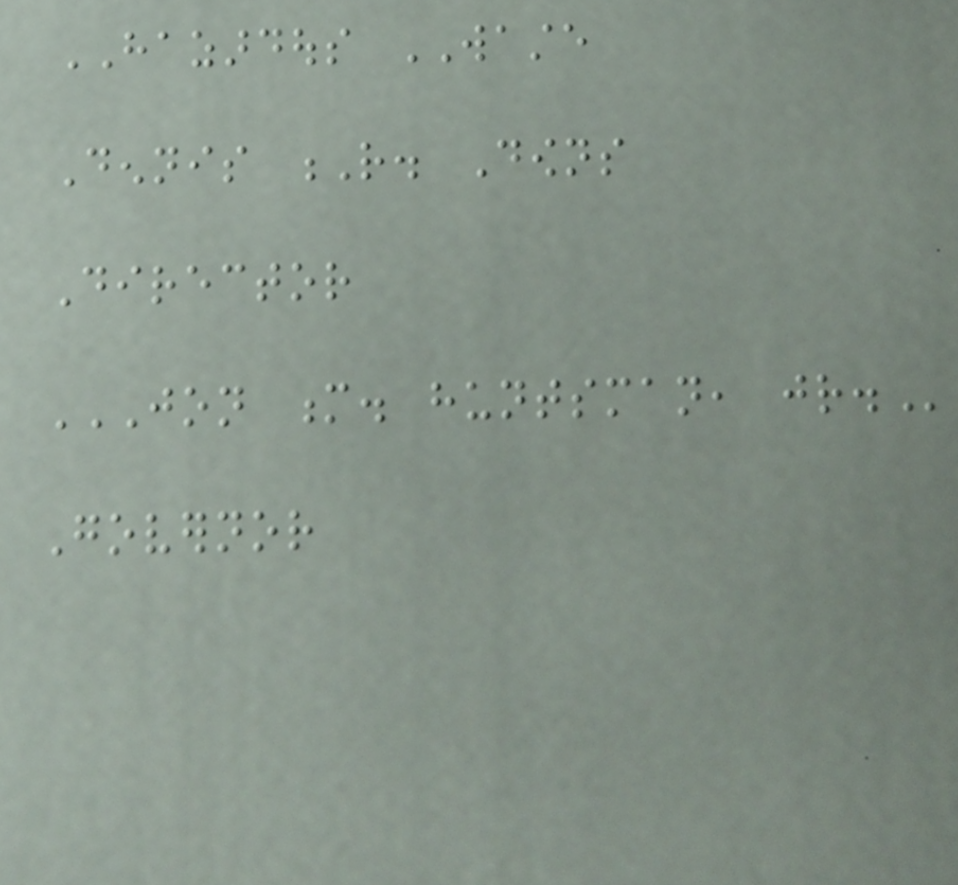HAZARDOUS WASTE
Dennis R. Downs
Director
JON M. HUNTSMAN, JR.
Governor
